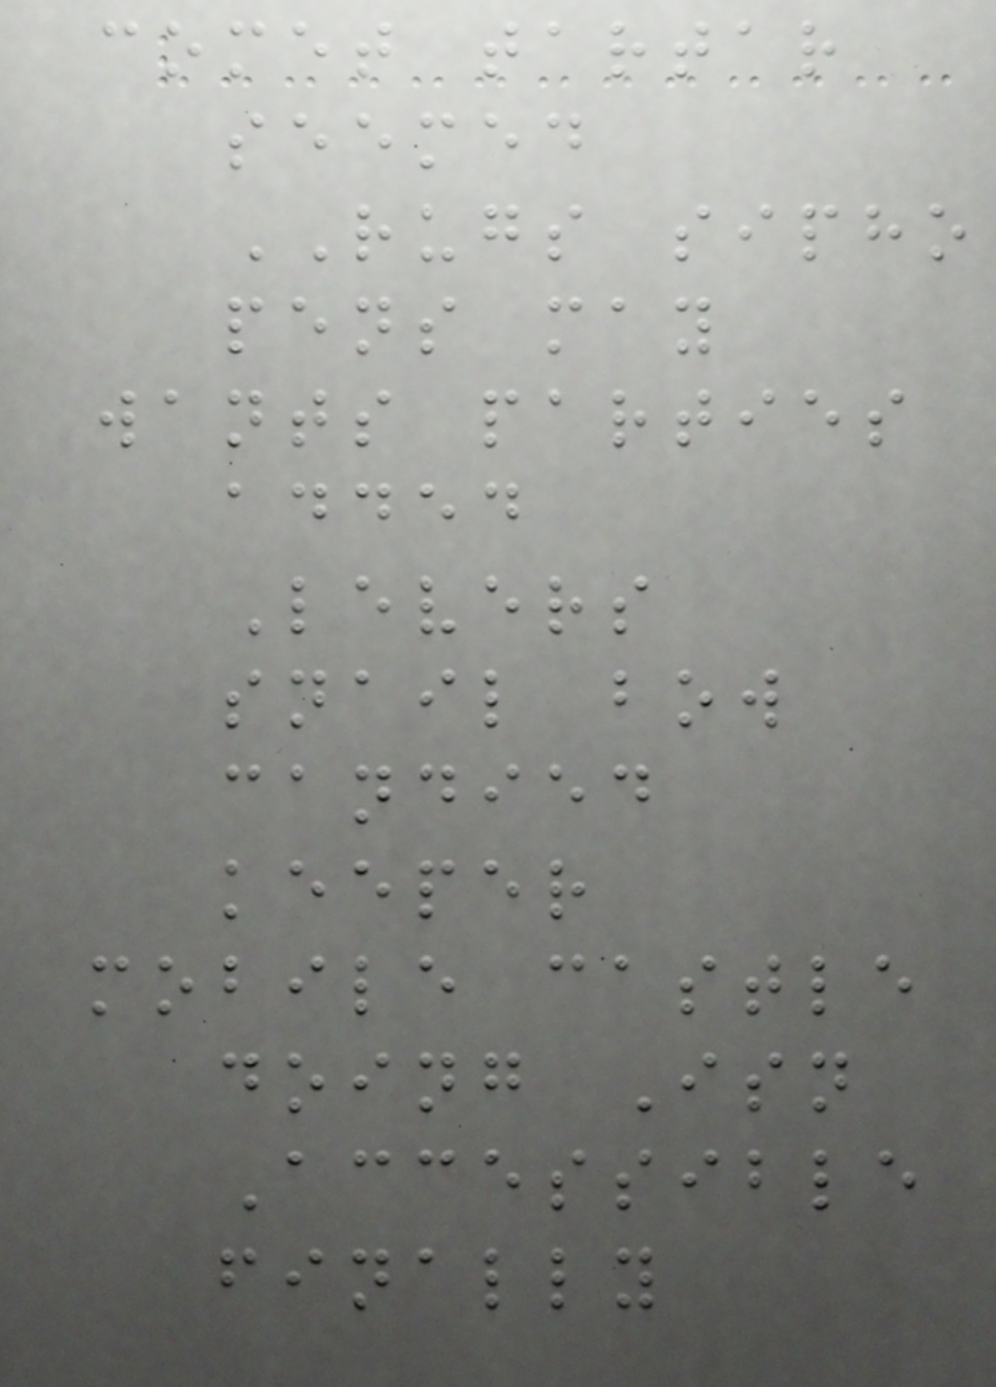comet tartar
seemed
RUGS sipho
pens may
wants parties
added
Levers
snail bow
candied
keeper
mobile castle
doing Isn
Accessible
finally
